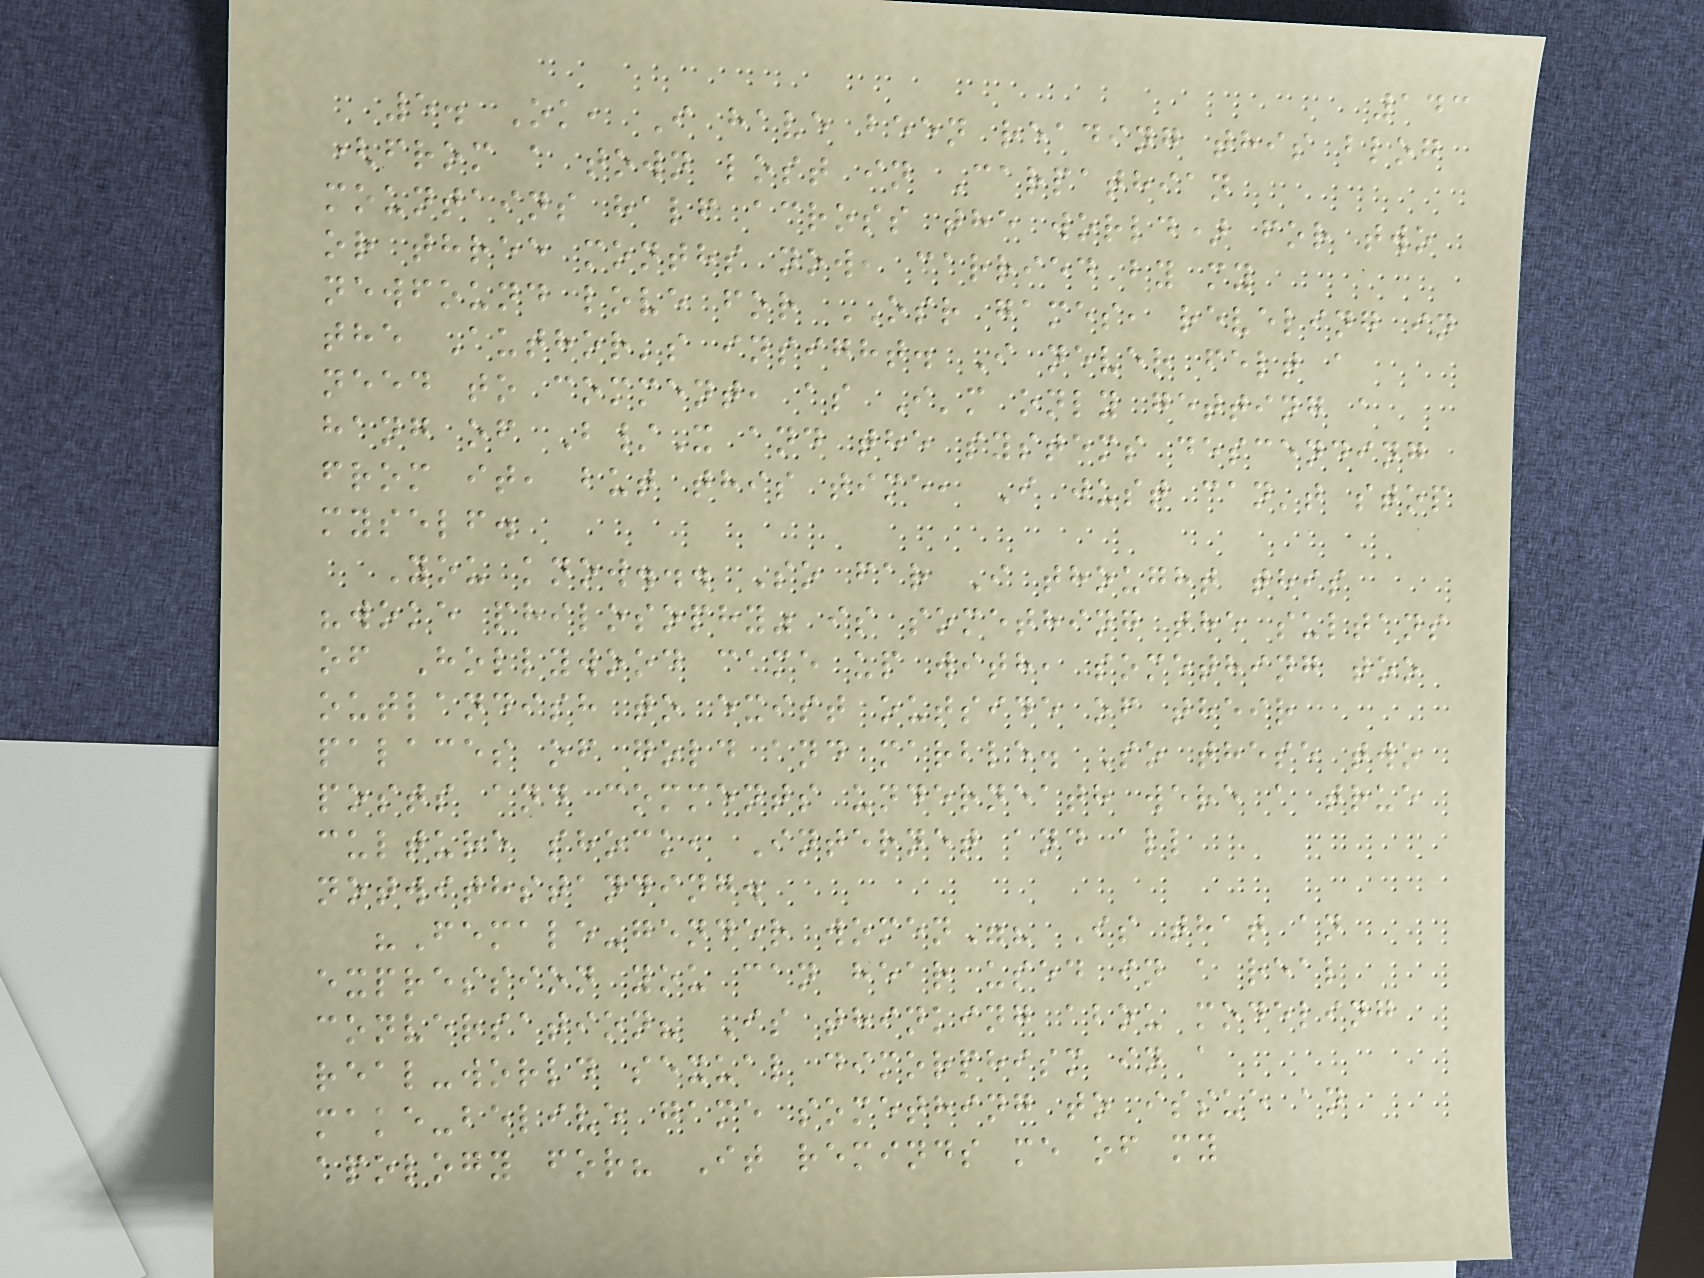143
5. Ok, I have been reading this blog
(from a town lost in Carpathian
mountains half across the world) for two
or three months now, carried by my
newfound love for OSR games, reveling in
the Author's insight. I never felt a
need to comment, as I'm only getting a
hang of B/X and the systems descending
from it, but this time, I just can't stop
myself.
You know... So far I thought this
"woke philosophy" is something the sultans
of Hollywood came up with, something too
outlandish to exist outside of their
palaces of gold and marble. So these two
posts and comments underneath were a true
culture shock, Internet and all
notwithstanding.
"Female-gender women"? Is that an
expression you can hear used in a real
conversation? Is thinking abou modeling
real-world sexual dimorphism in a
make-belive game something to issue an
apology for? It reminds me of my
